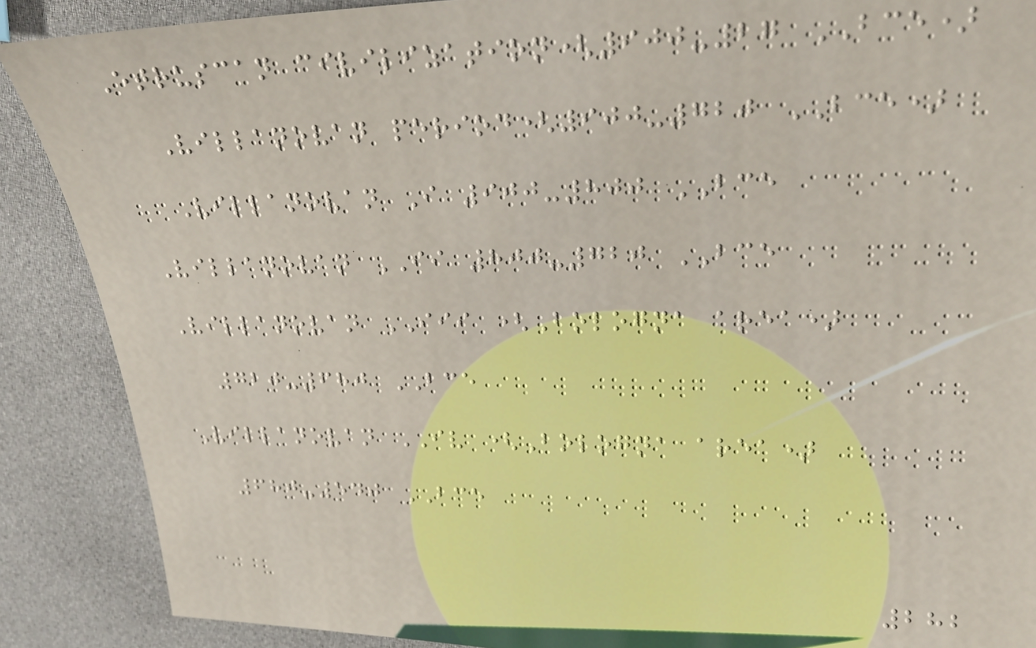Etruscan civilization(900-27 BCE)
Villanovan period(900-720 BCE)
Villanovan I 900-800 BCE
Villanovan II 800-720 BCE
Villanovan III (Bologna area)
720-680 BCE
Villanovan IV (Bologna area)
680-540 BCE
282
